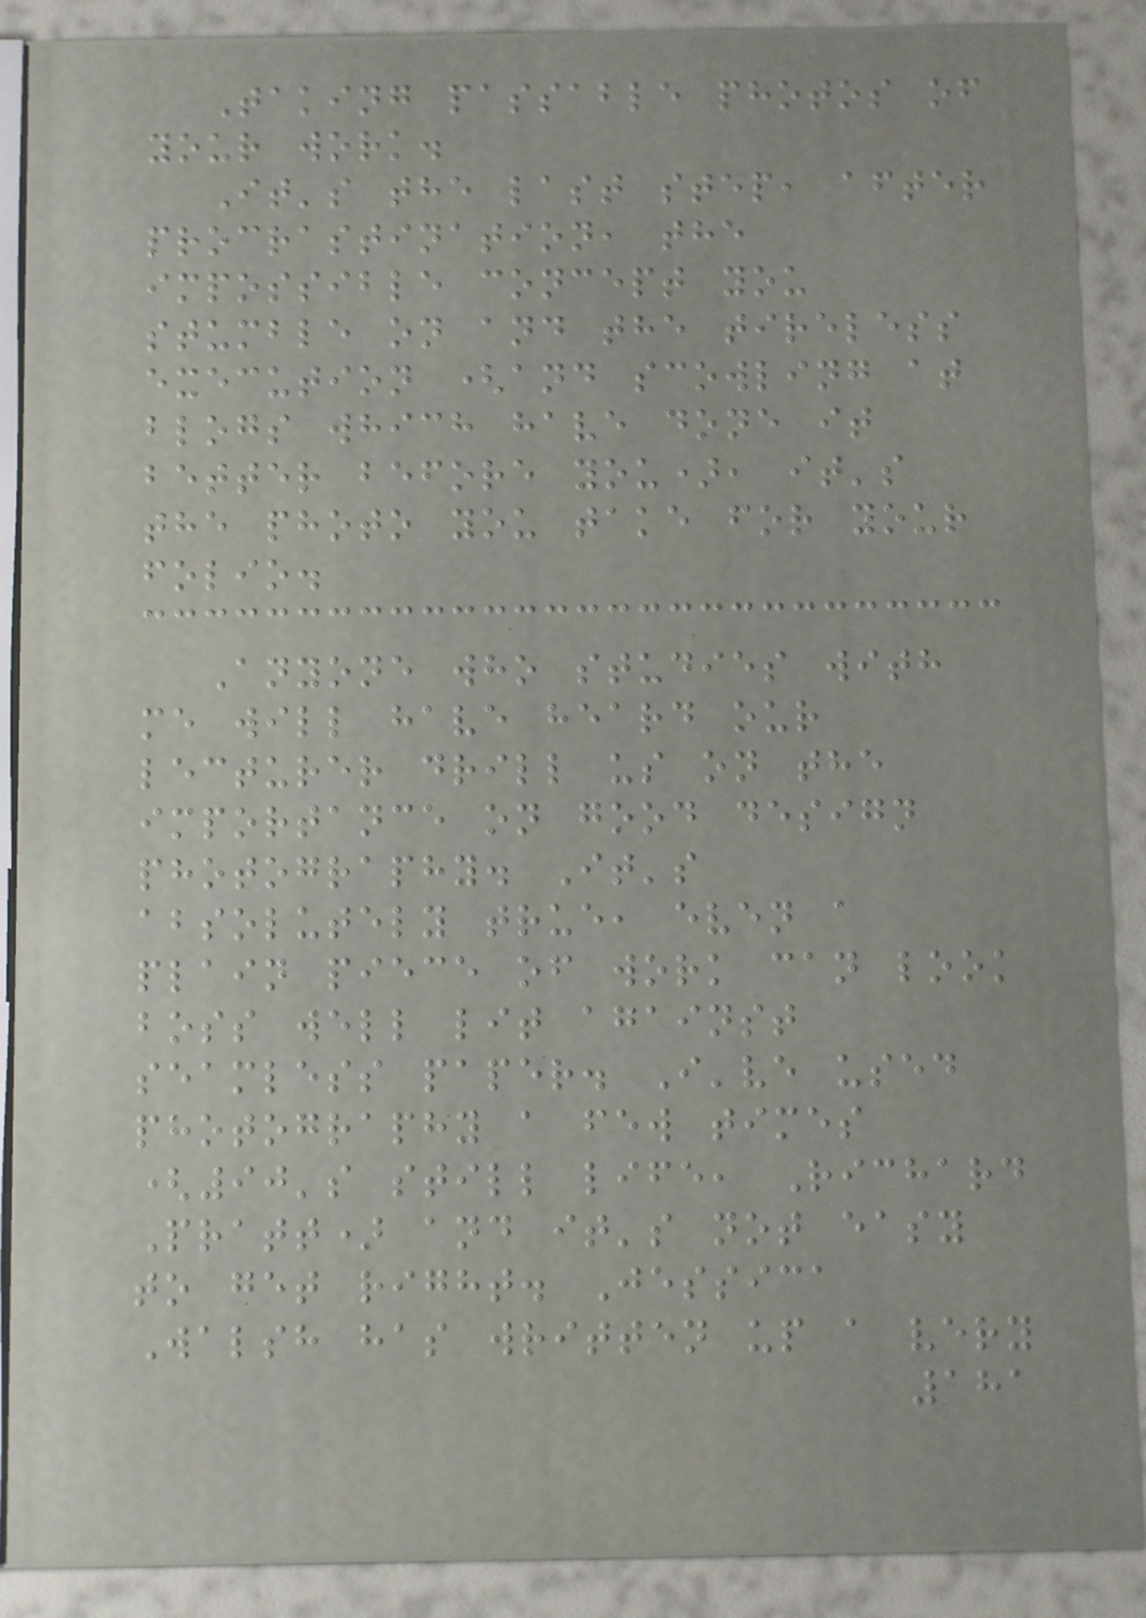Taking passable photos of
your work.
It's the last step, after
procrastination, the
impossible concept you
stumble on and the tireless
execution (and scowling at
blogs which have done it
better before you), it's
the photo you take for your
folio.
Anyone who studies with
me will have heard our
lecturer drill us on the
importance on good design
photography. It's
absolutely true, even a
plain piece of work can look
boss well lit against
seamless paper. I've used
photography a few times
(90's still life, Richard
Pratt) and it's not easy
to get right. Jessica
Walsh has written up a very
181
